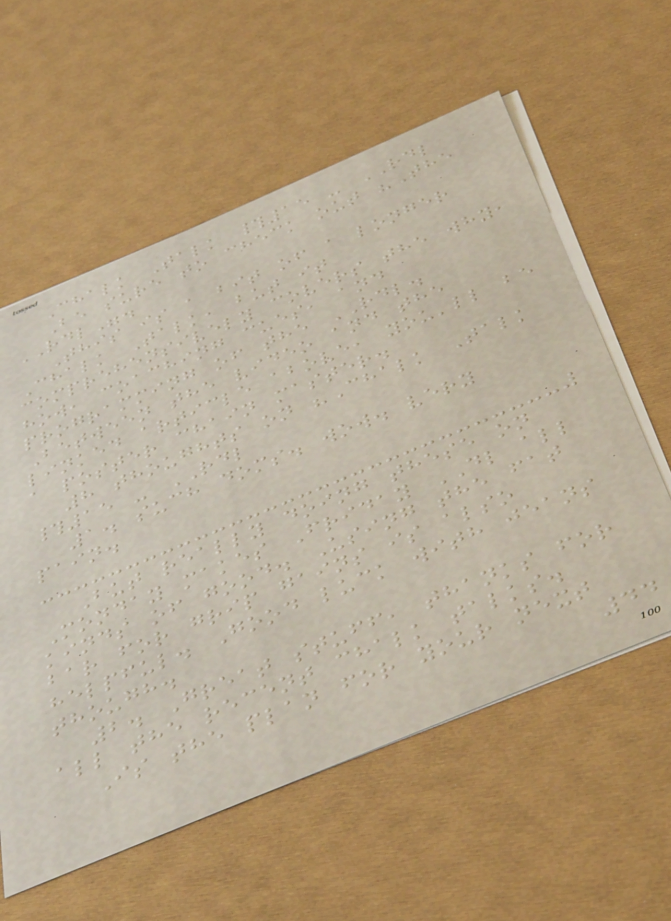Chalk Talk #15 - RDL
Be sure to check out "The
RDL".
This is a bit of a longer
Chalk Talk, but it
comprehensively covers the why,
how, coaching cues, and
programming of the RDL.
Between the video and the
linked article above, you'll be
a poster chain master.
8 thoughts on "Chalk Talk
#15 - RDL
1. such doms. wow. very
pain.
But really doing these on
Monday makes Friday DL all
kinds of good. Using the fat
bar for grip gains is also
helpful. Good luck with jeans
though.
2. Great stuff, thanks for
all the recent chalk talks.
Is the plan for your next
44
